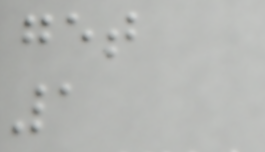get
1
